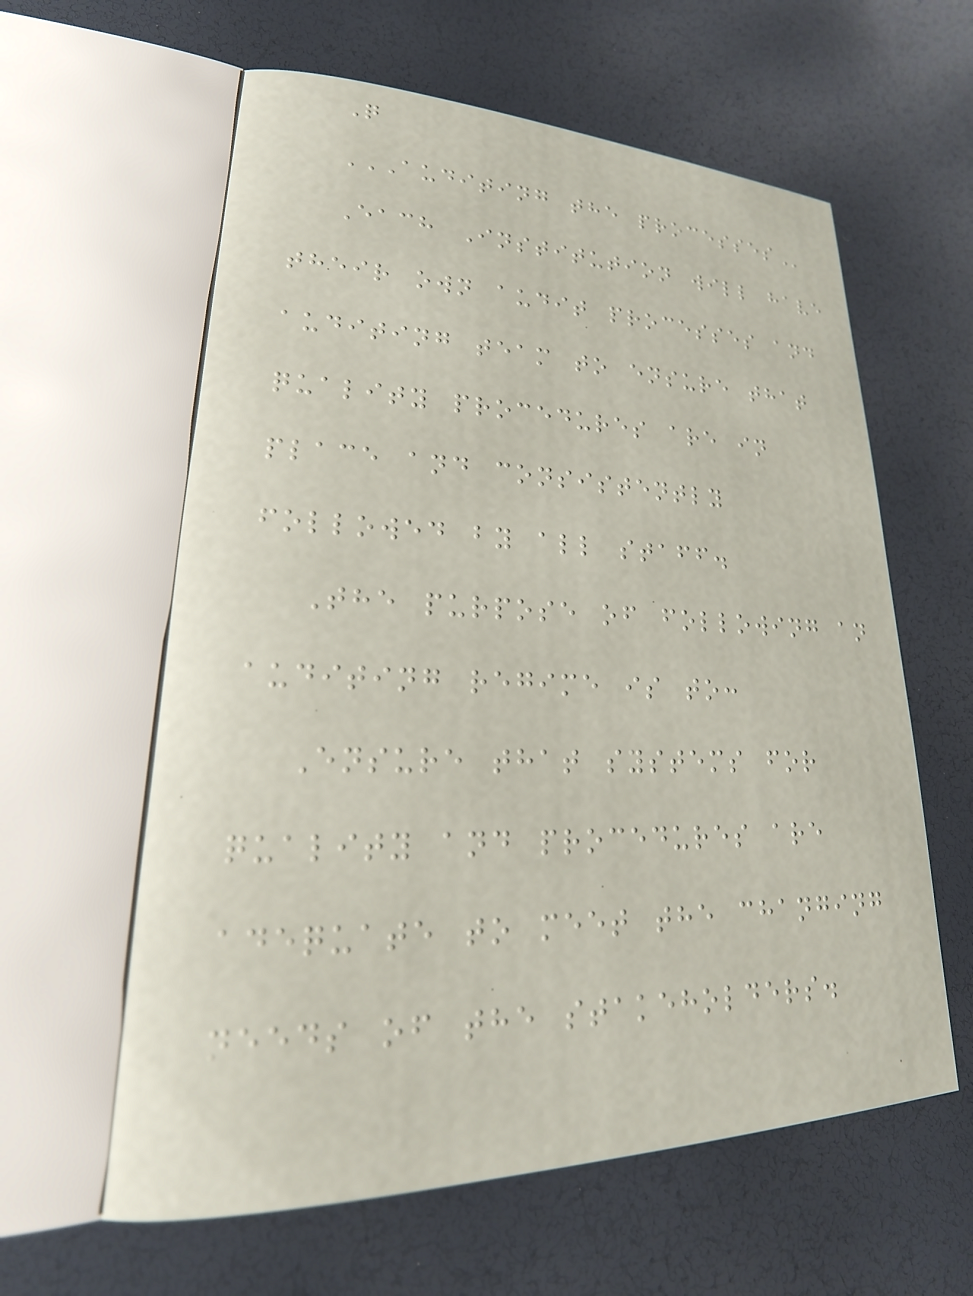Q
AUDITING THE PROCESSES
Each Institution will have
their own audit processes and
auditing team to ensure that
quality procedures are in
place and consistently
followed by all staff.
The purpose of following an
auditing regime is to:
Ensure that systems for
quality and procedures are
adequate to meet the changing
needs of the stakeholders.
